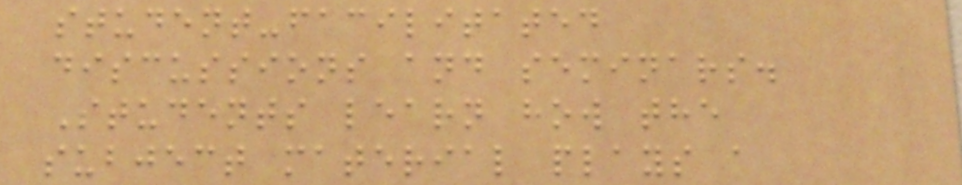student-facilitated
discussions and seminars.
Students learn how the
subject material plays a
